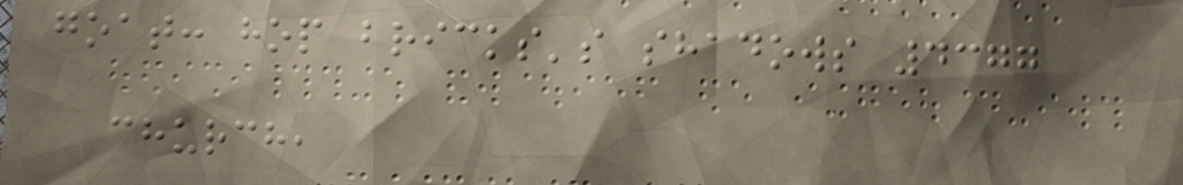goat: hop bricks's shadows 4377
church,
